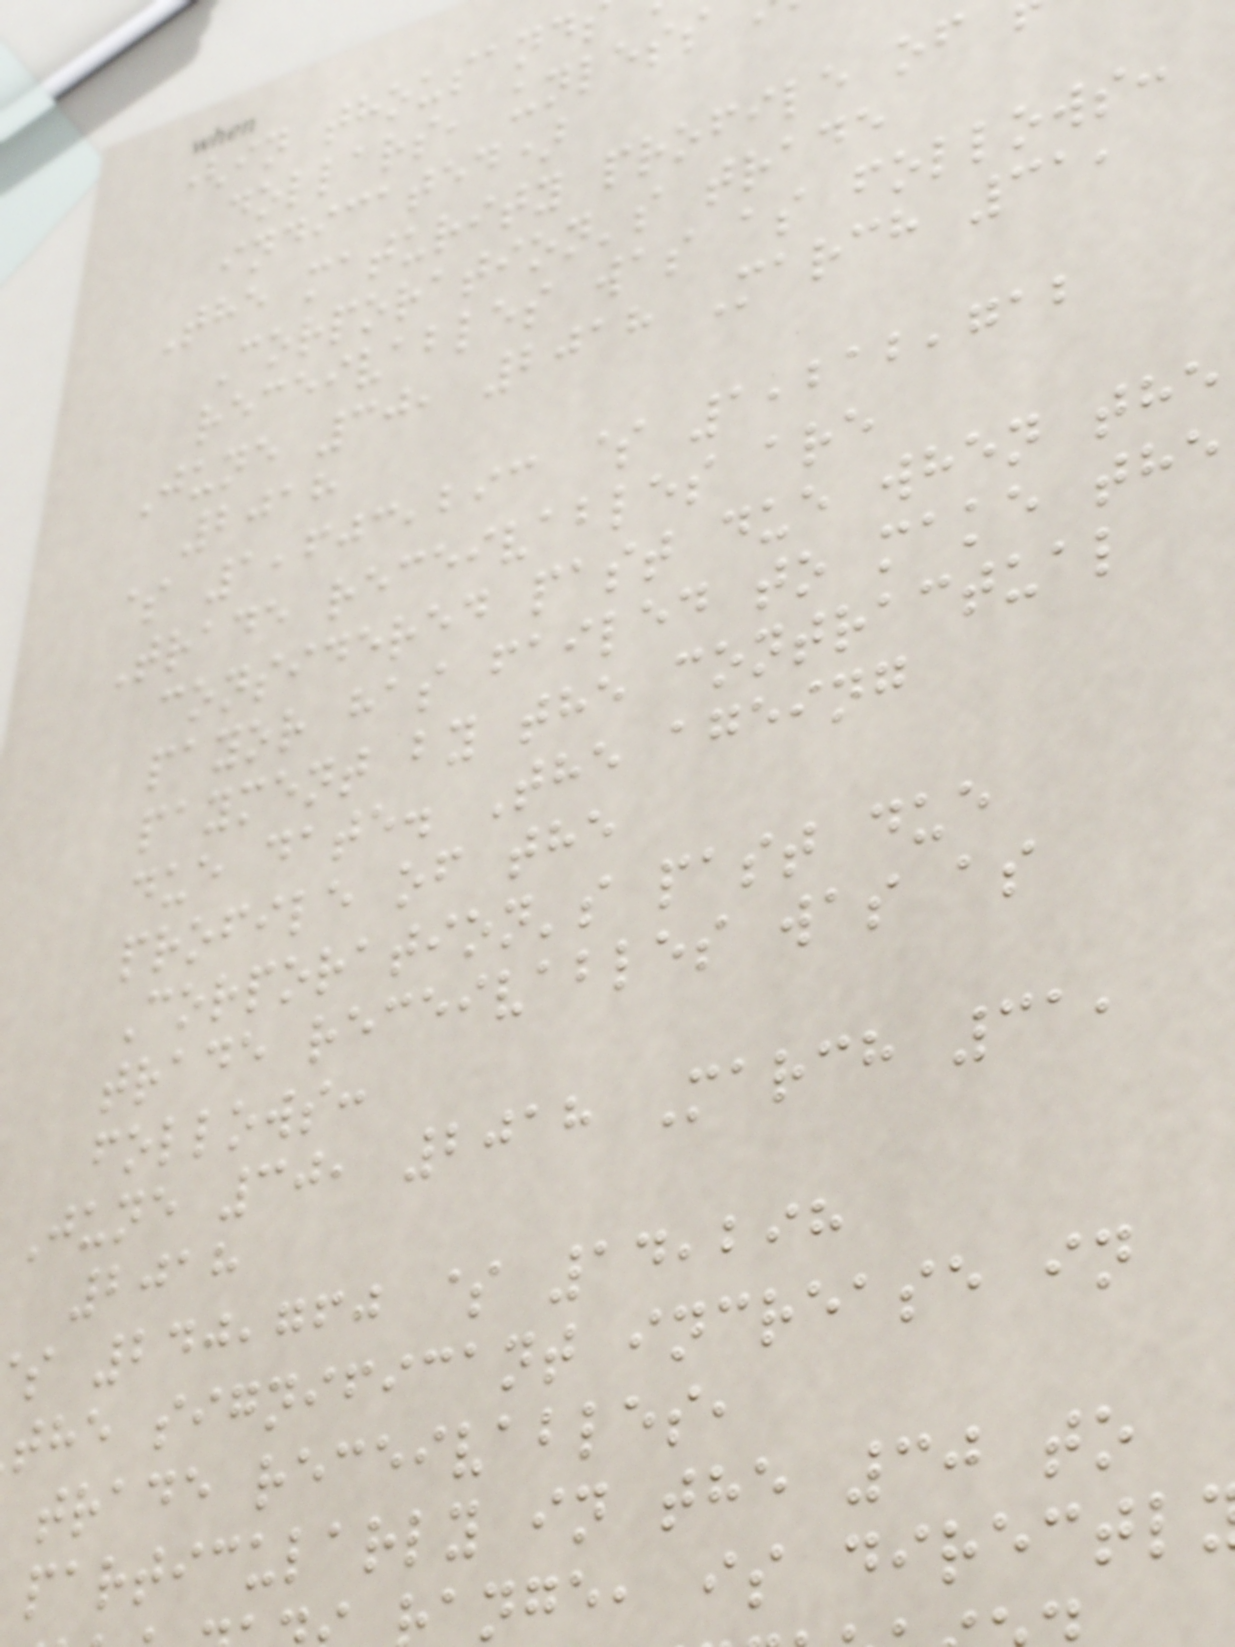(in thousand
dollars, unless
indicated)
The maturity profile of
Corporation's trade
receivables was as follows:
June 30, 2018 March 31,
2018
$ 1,603,293 $ 1,212,712
Trade receivables are
considered past due when the
payor has failed to make the
payment by the contractual
due date. The ageing
profile of the
Corporation's past due
trade receivables was as
follows:
June 30, 2018 March 31,
2018
240,760 $ 14,298
the significant increase in
trade receivables,
particularly in the 30 to
ange, is directl
